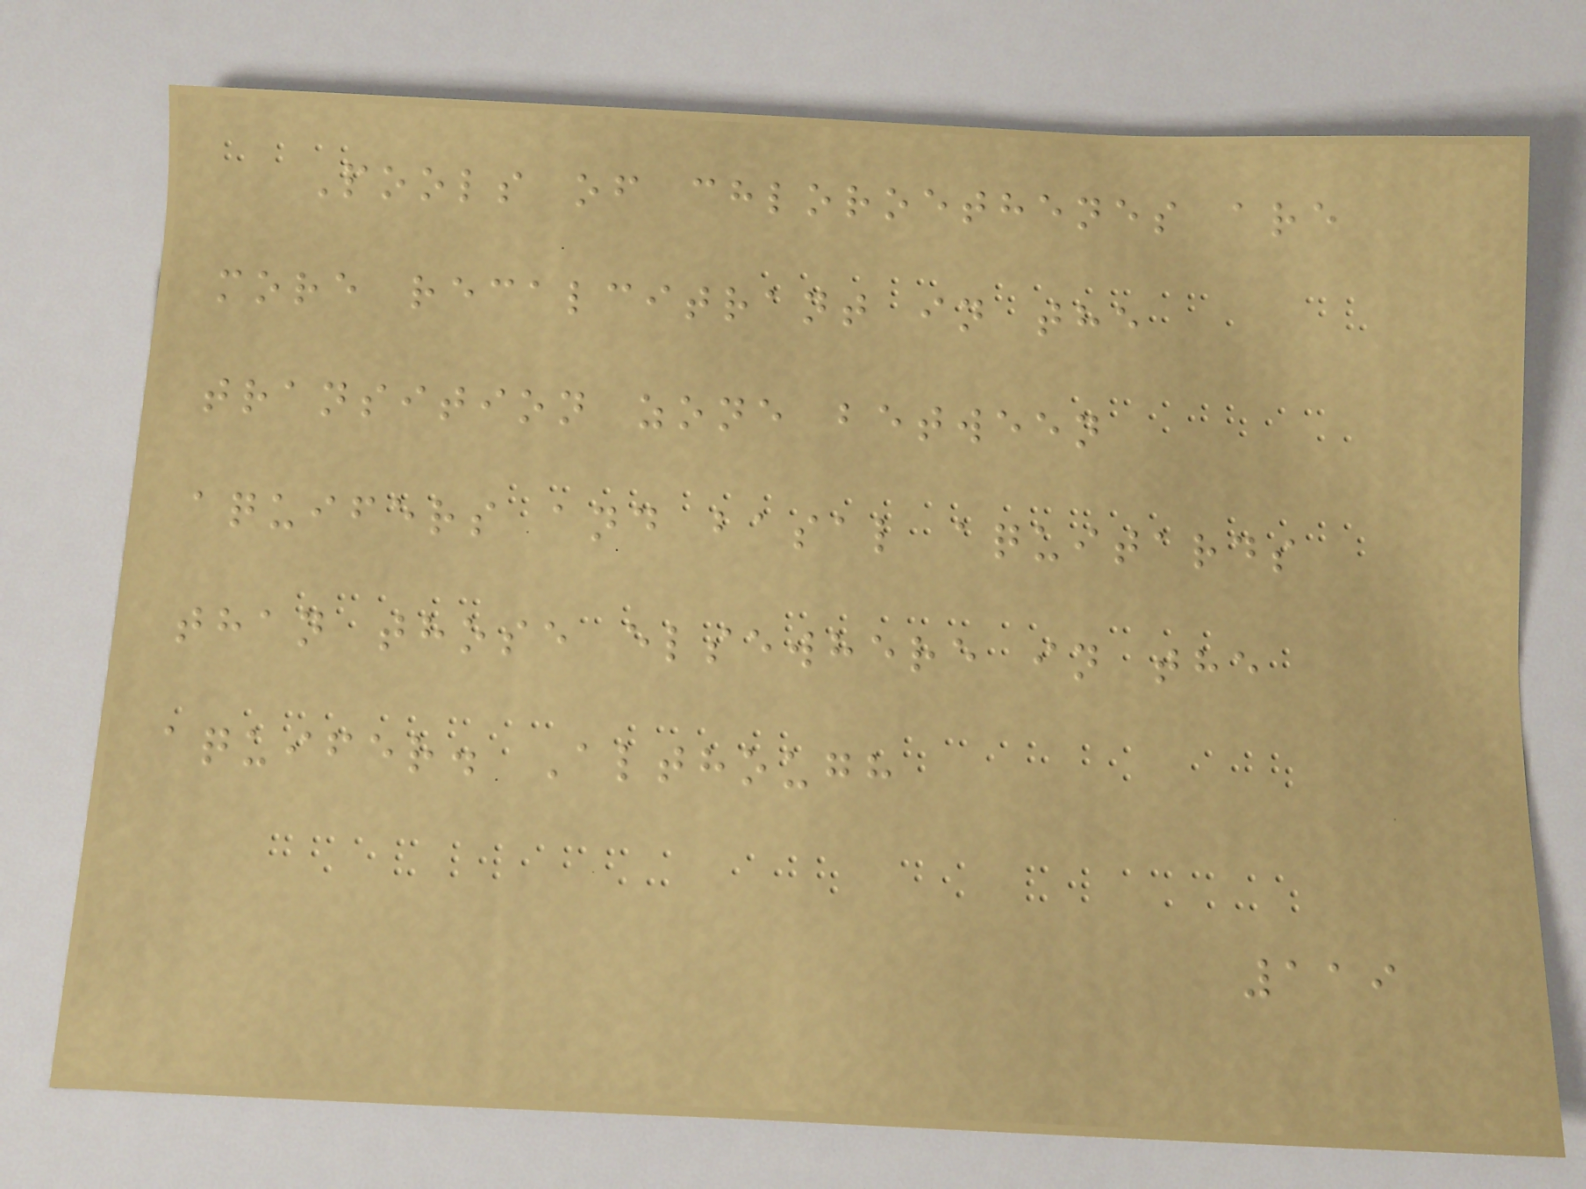Pools of chloroethenes are
more recalcitrant in the
transition zone between
aquifers and basal aquitards
than those elsewhere in the
aquifer. Although
119
